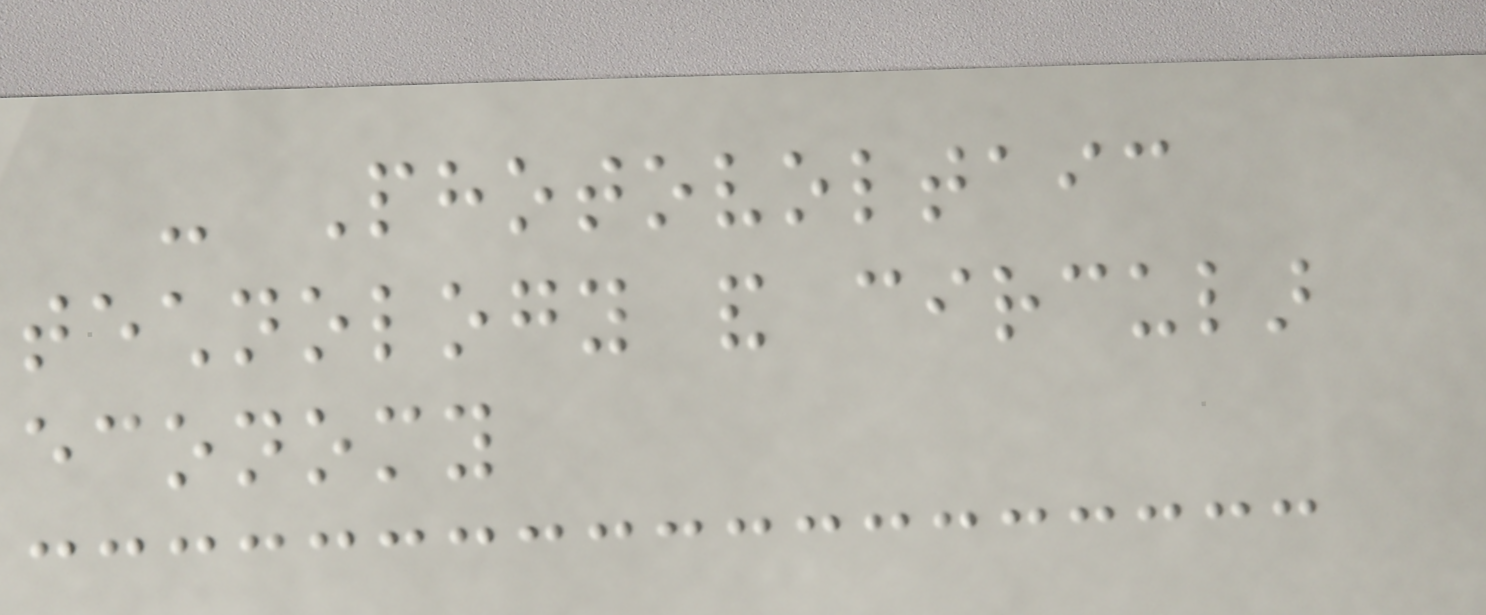- Photovoltaic
technology and circular
economy
